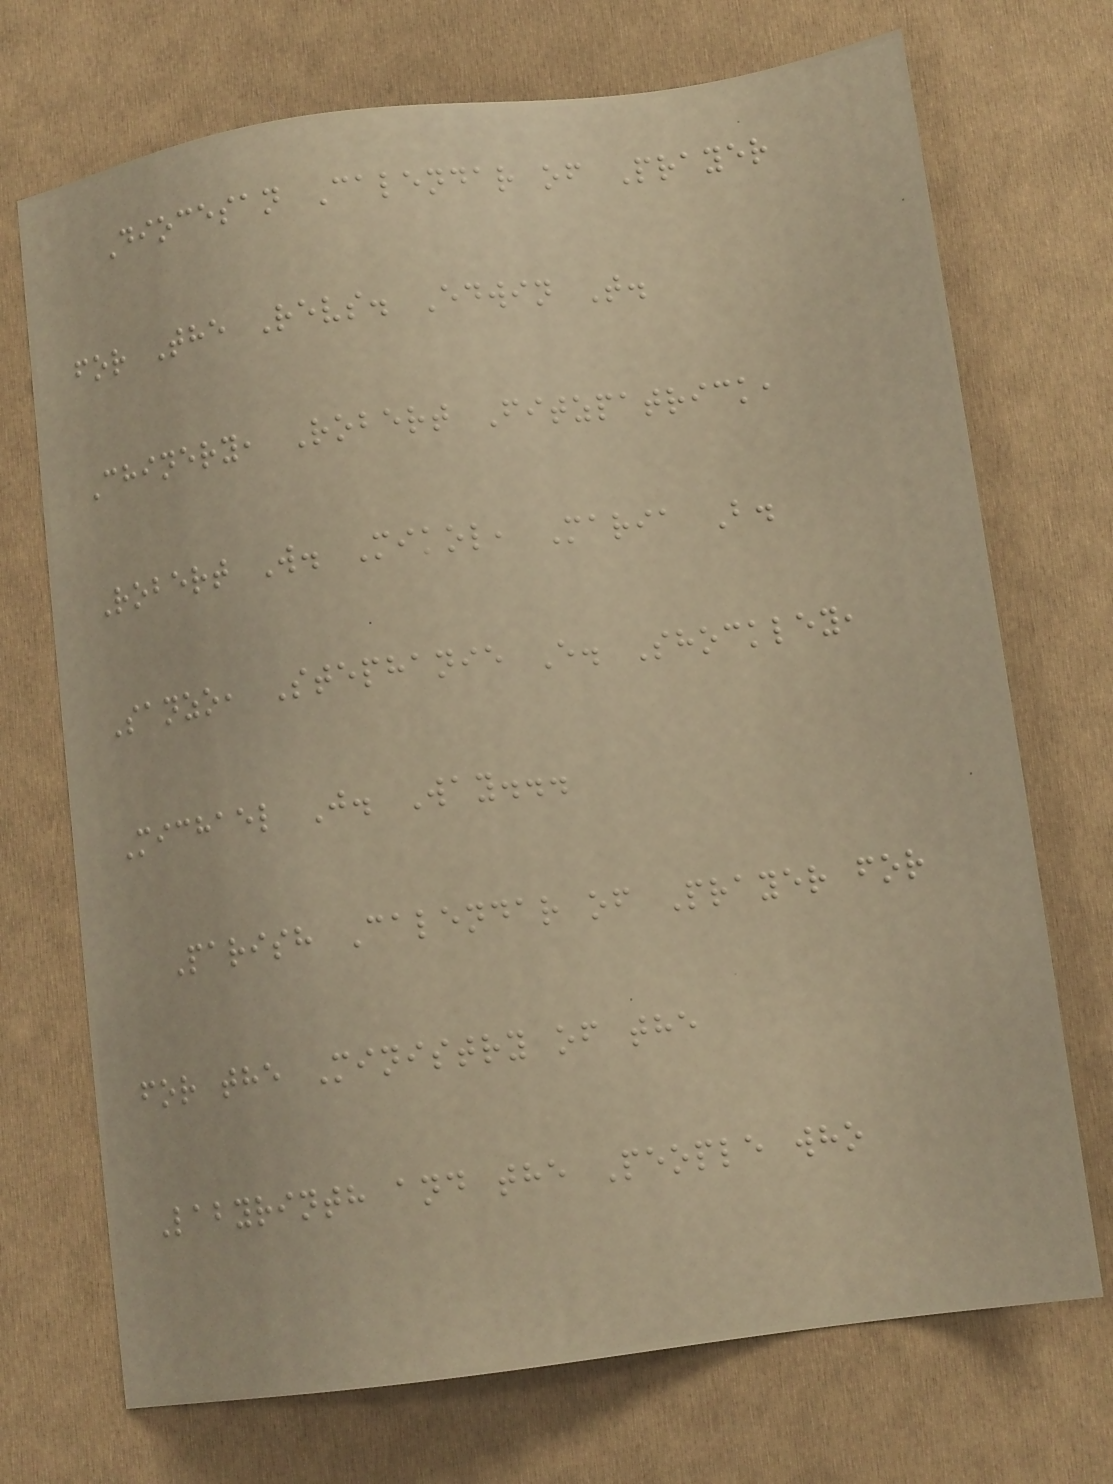Diocesan Calendar of Prayer
for The Revs. Edwin T.
Chinery, Robert Fitzpatrick,
Robert W. Mikol, Maria B.
Sanzo, Stephanie E. Shockley,
Michael J. Way...
Parish Calendar of Prayer for
for the Ministry of the
Labyrinth and the People who
